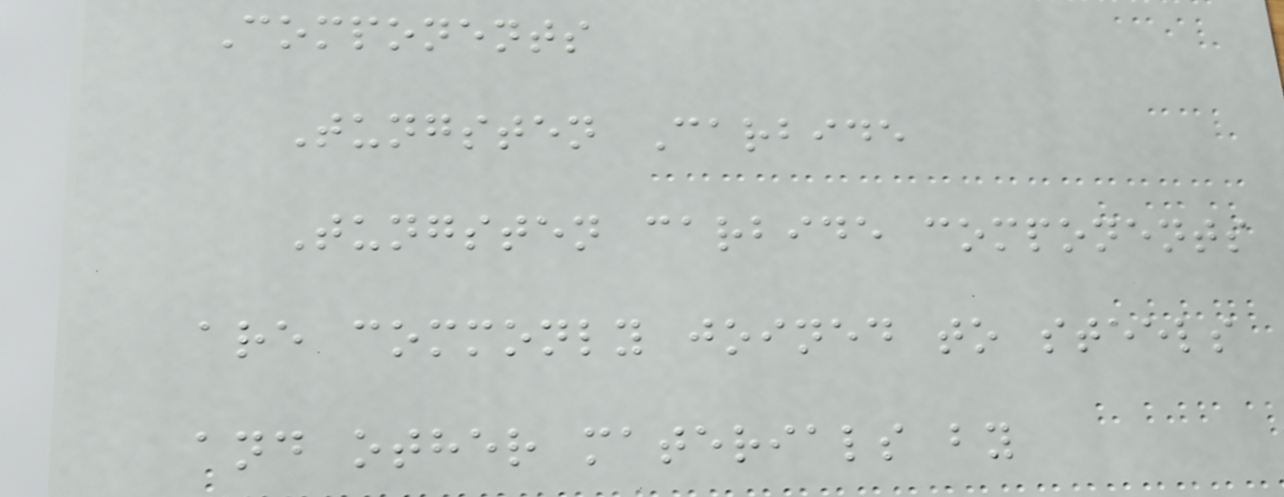Components
Tungsten Carbide
Tungsten carbide components
are commonly joined to steels
and other materials by
